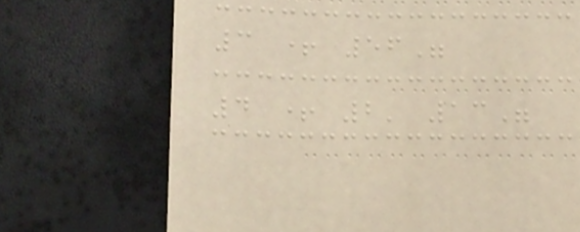3 + 56"
4 + 2' 13"
